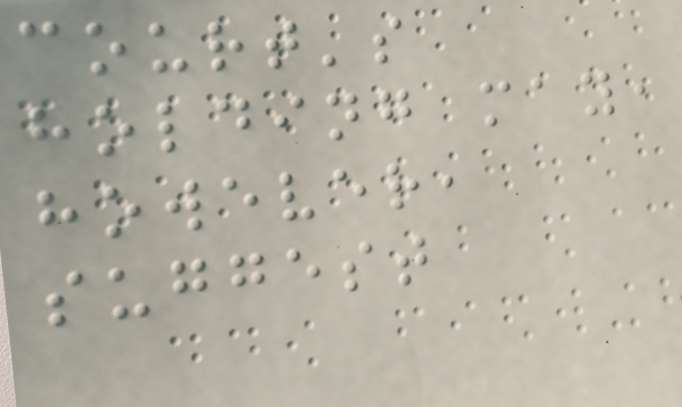court's
holding may,
however,
suggest
